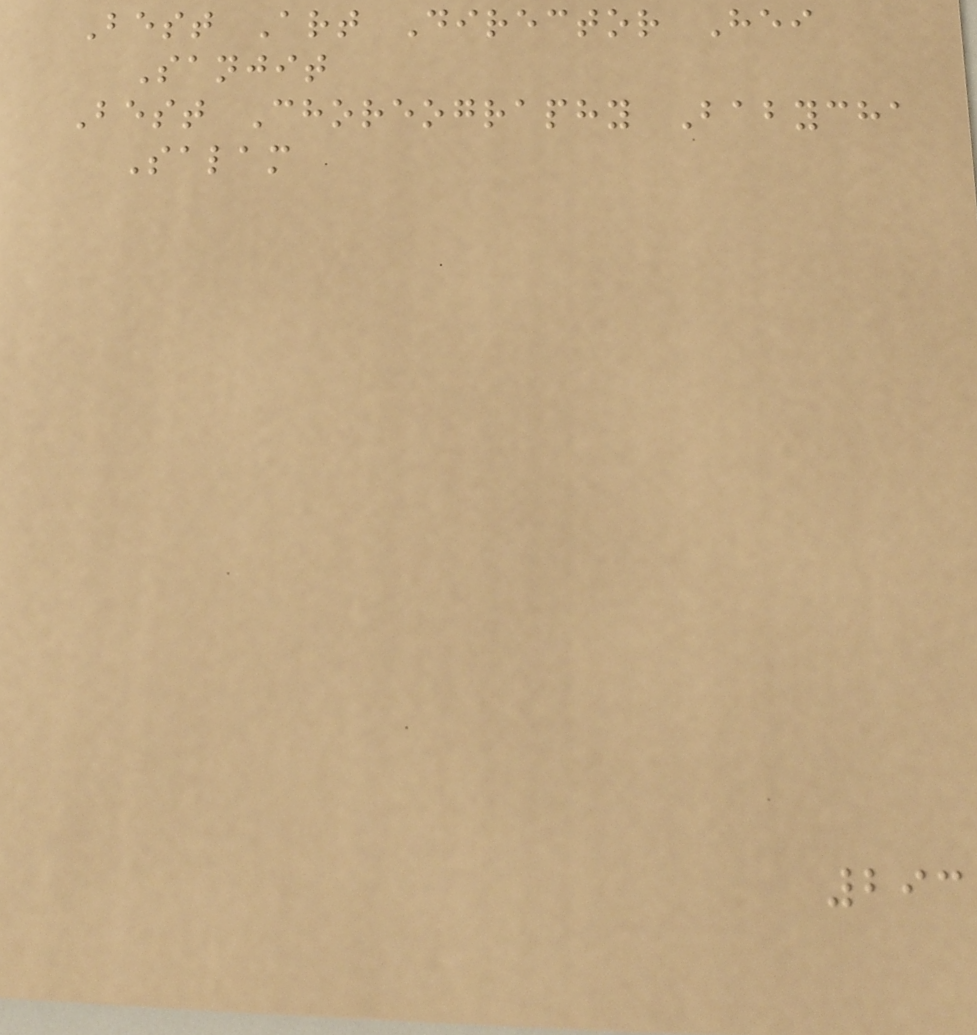Best Art Director Hei
Sanjit
Best Choreography Babycha
Salam
293
